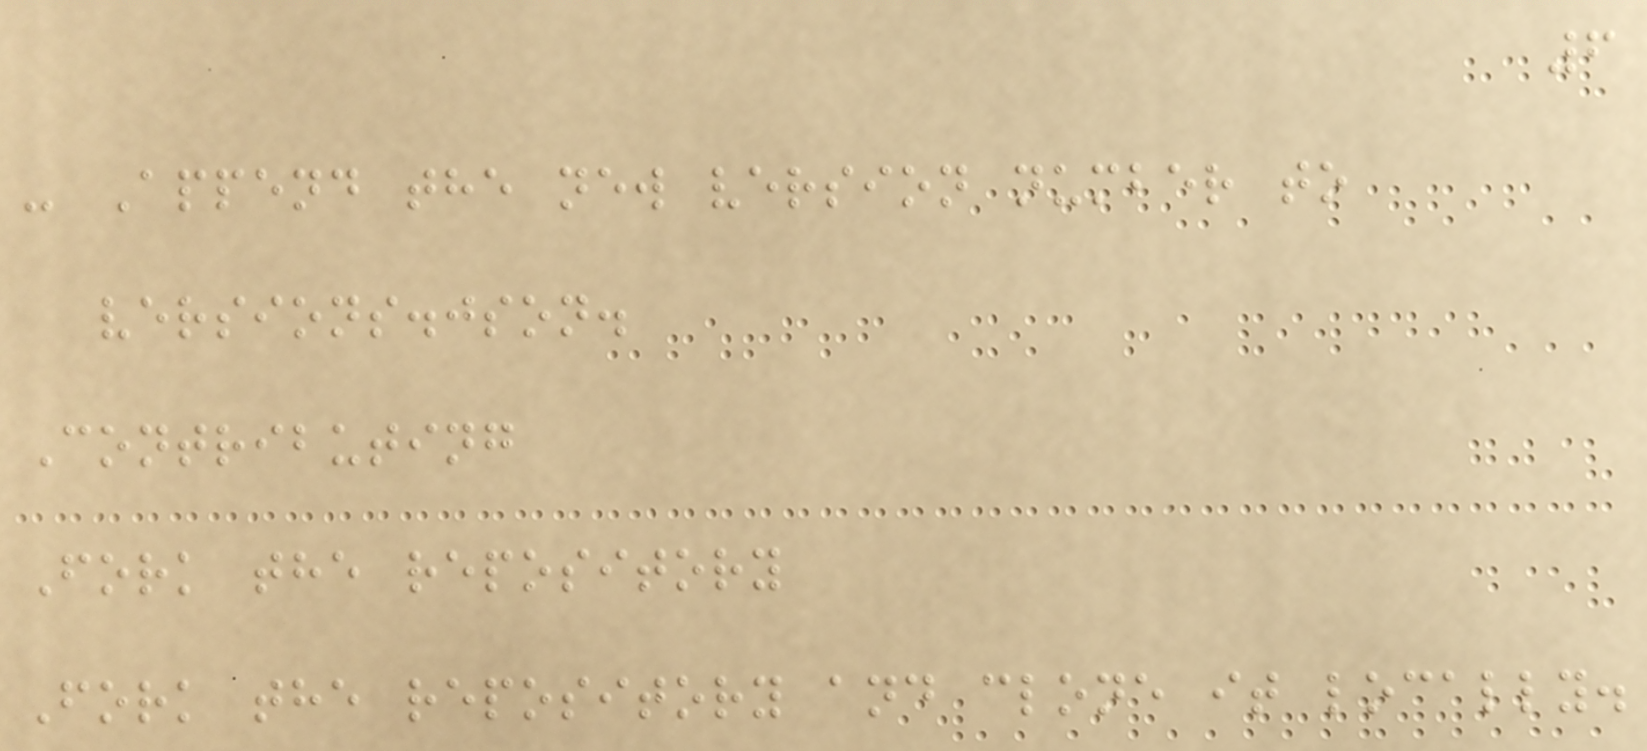6
- Append the new version number to
versions.json.
Contributing
Fork the repository
Fork the repository and clone it locally.
